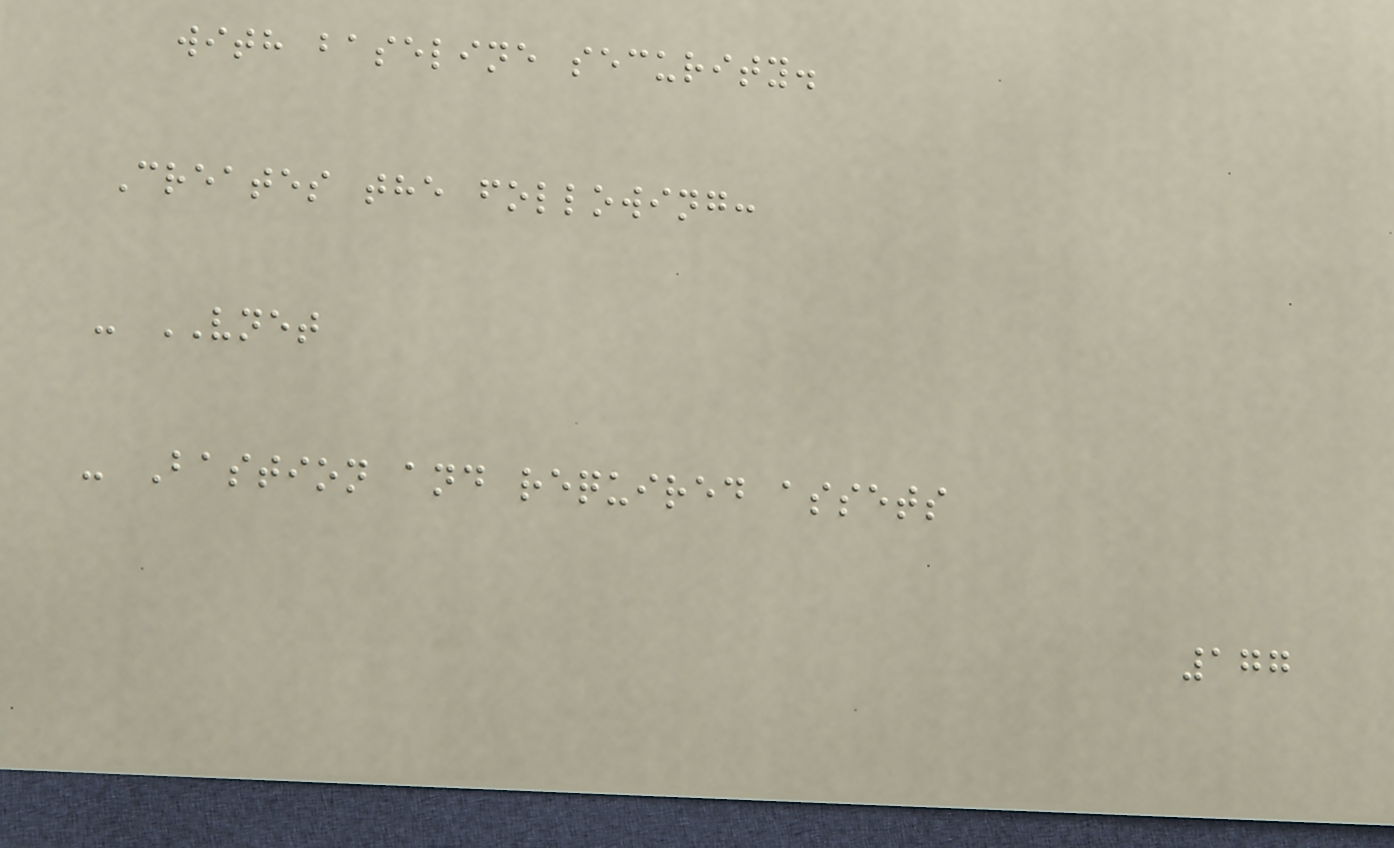with baseline security.
Creates the following:
- VNET
- Bastion and required assets
177
